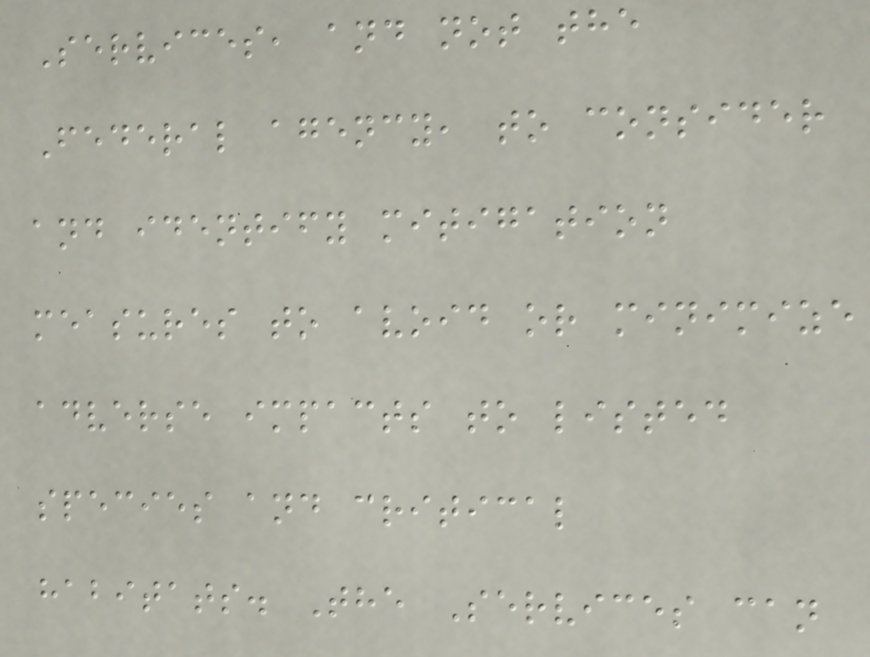Services, and not the
Federal agency, to consider
and identify mitigation
measures to avoid or minimize
adverse impacts to listed
species and critical
habitats. The Services can
